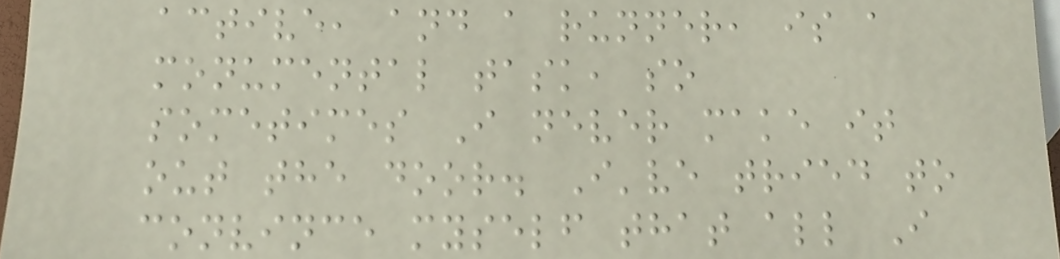active, and a runner, is a
monumental task, so
sometimes I never make it
out the door. I've tried to
convince myself that all I
